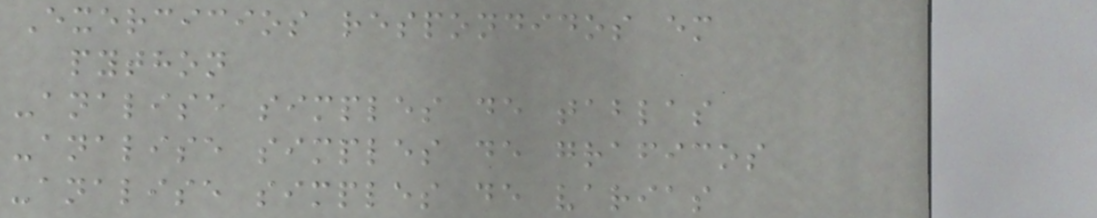Exercicios respondidos em
python
-analise simples de tablas
-analise simples de graficos
-analise simples de varias
